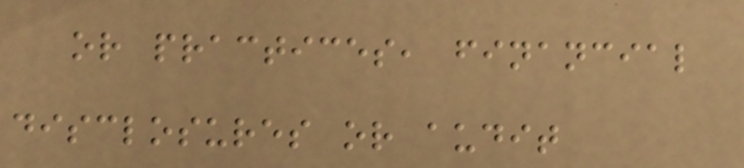or practices, financial
disclosures or audit
